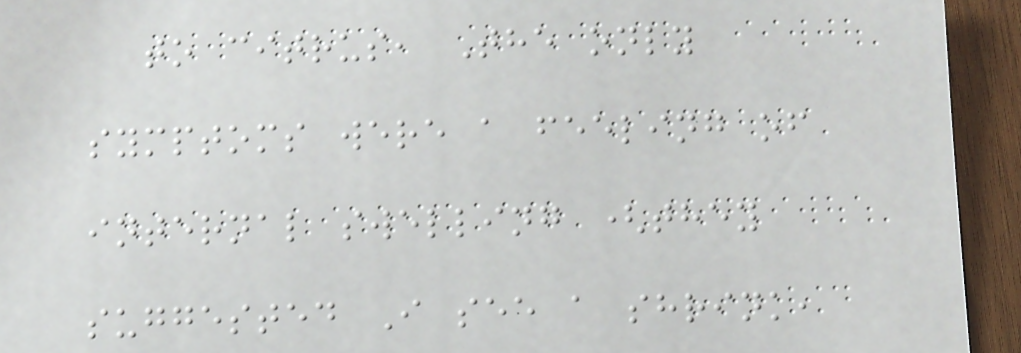to citrus, The only
symptoms were a feeling of
internal swelling (they
suggested I see a shrink,
